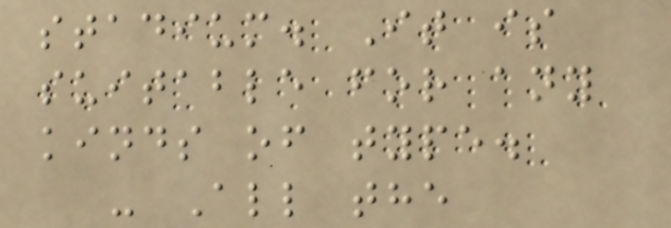stadium. It is
suitable for any
kinds of type.
- All the
